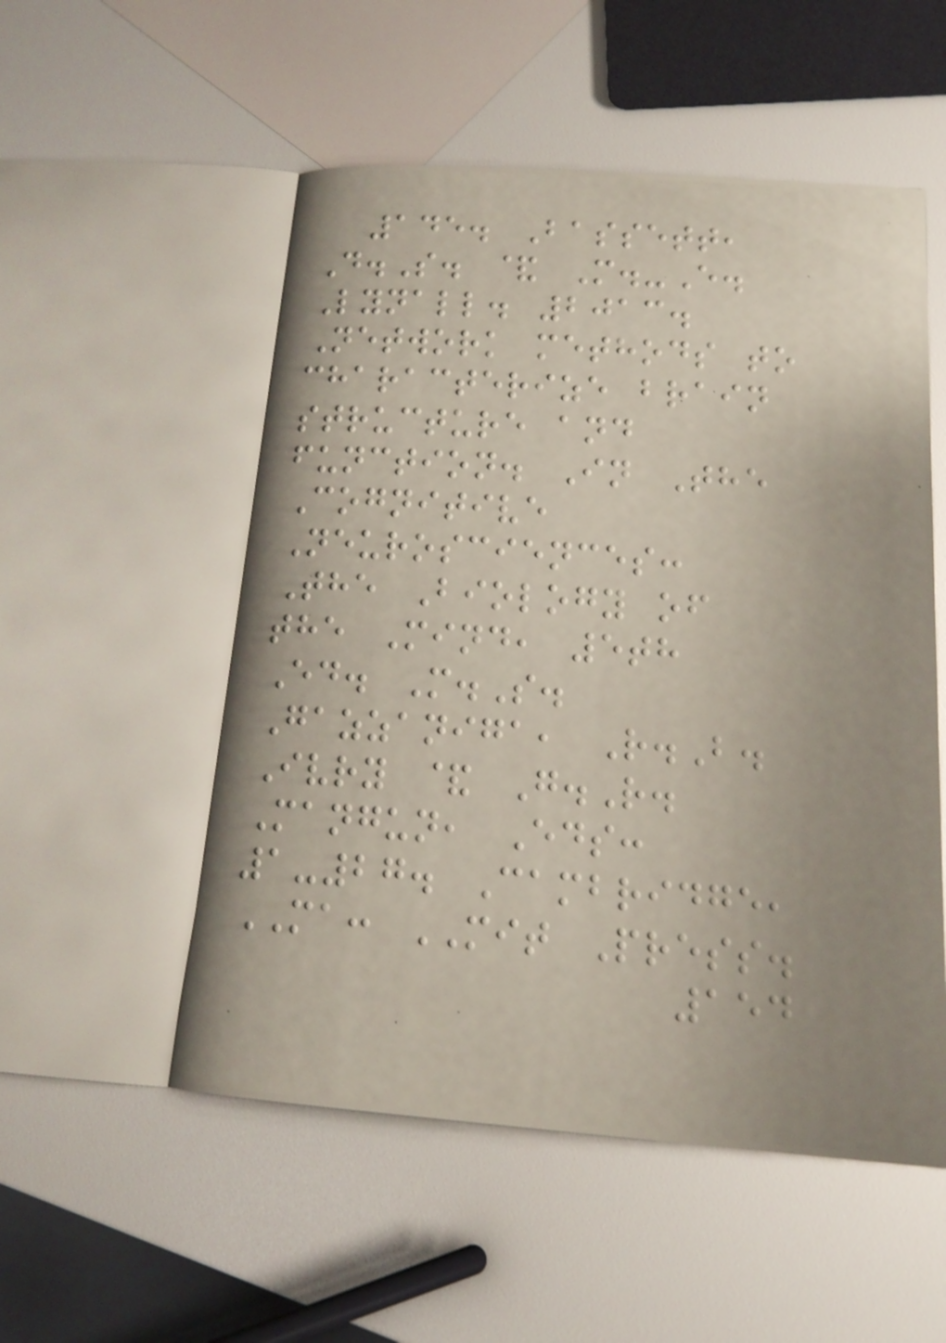145. Bassett,
D.S. & M.-E.
Lynall. 2013.
Network methods to
characterize brain
structure and
function. In The
Cognitive
Neurosciences:
The Biology of
the Mind, 5th
Ed. M.S.
Gazzaniga, R.B.
Ivry & G.R.
Mangun, Eds:
1-27. Cambridge,
MA: MIT Press.
154
